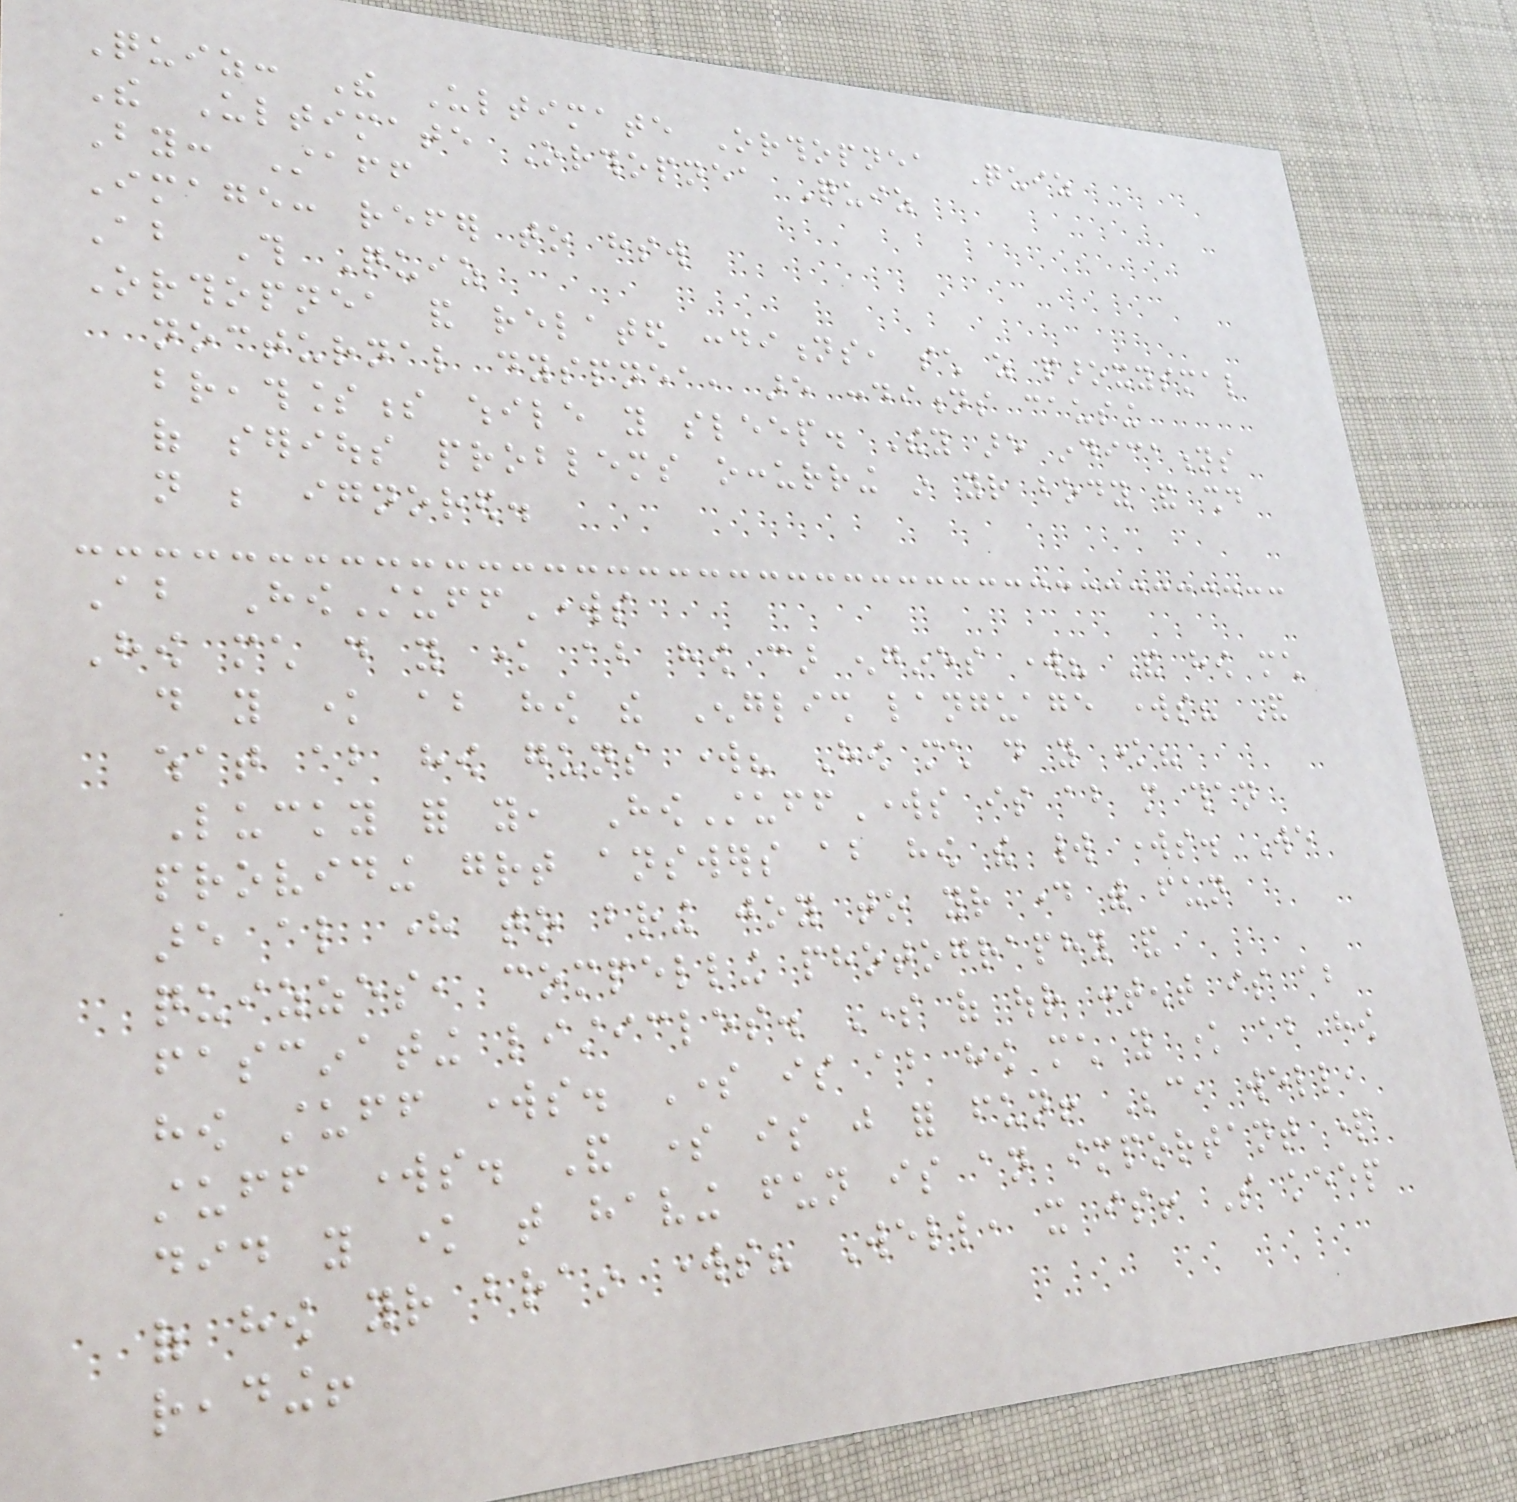Quiz: The Ultimate Orthopnea Quiz
The Ultimate Orthopnea Quiz
By: Staff
Image: refer to hsw
About This Quiz
Orthopnea and related conditions, such as paroxysmal
nocturnal dyspnea, are conditions causing
breathlessness while you sleep. They are indications
of serious problems occurring in your body and should
not be ignored.
About HowStuffWorks
How much do you know about how car engines work? And how much
do you know about how the English language works? And
what about how guns work? How much do you know?
Lucky for you, HowStuffWorks is about more than
providing great answers about how the world works. We
are also here to bring joy to your day with fun
quizzes, compelling photography and
fascinating listicles. Some of our content is about
how stuff works. Some is about how much you know about how
stuff works. And some is just for fun! Because, well,
did you know that having fun is an important part
of how your brain works? Well, it is! So keep
reading!
